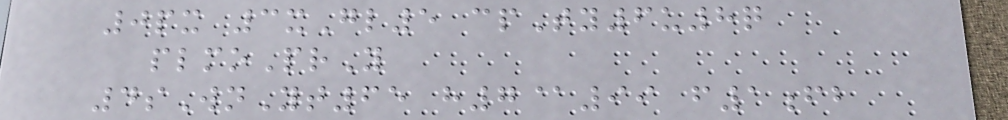0px 3xGl5 cpTy6u8q
plmoPrY
4sWnYt65 h7@99 f1fb
